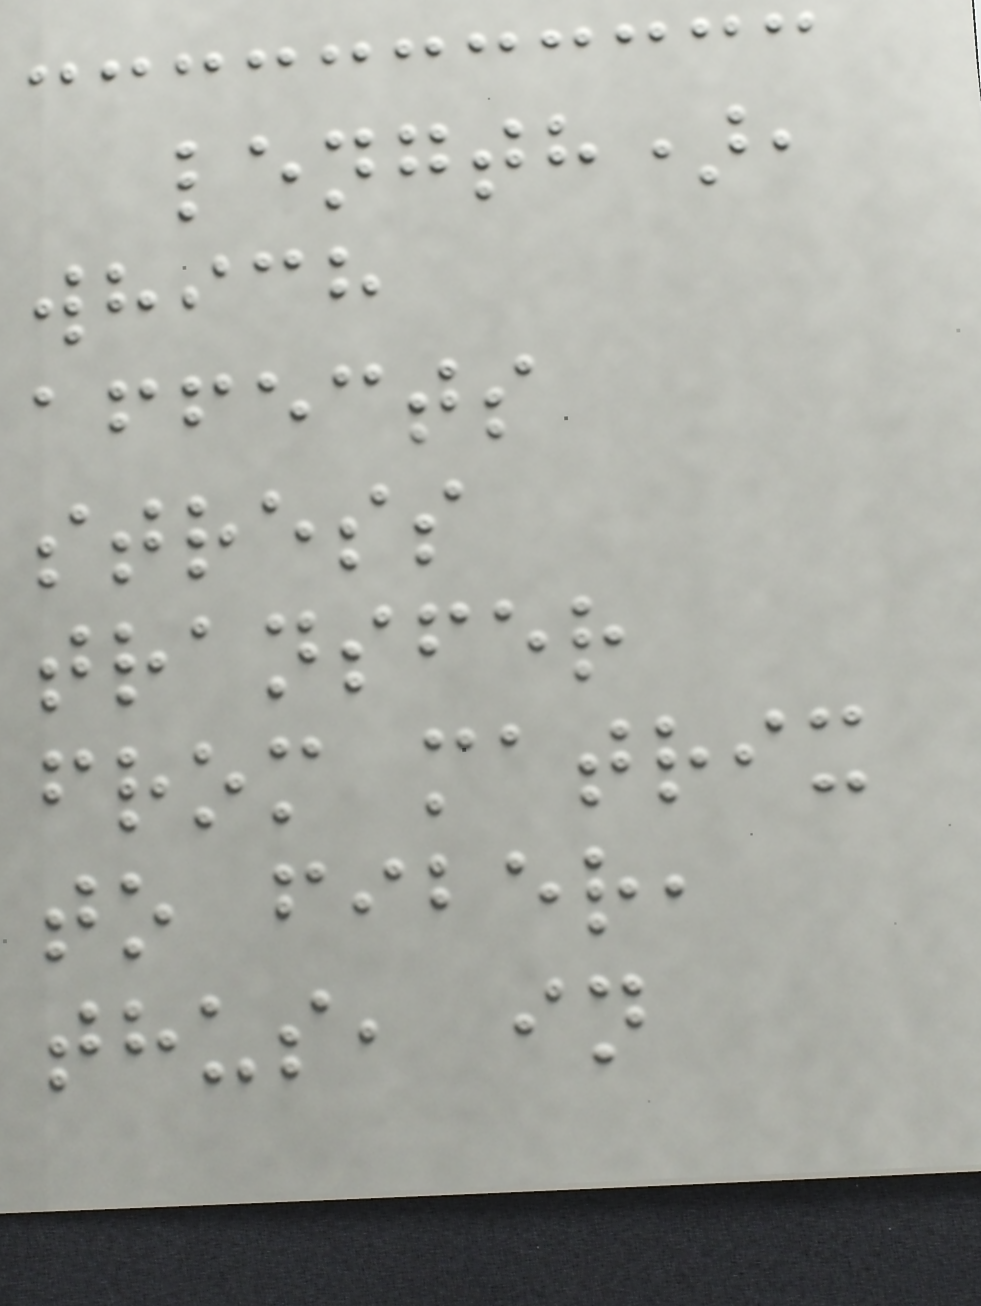length),
which
affects
stress
transfer
from matrix
to fiber,
thus, in
